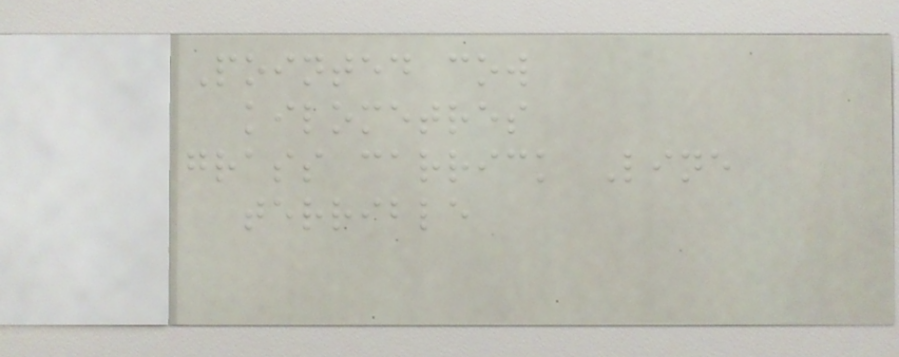Pointed cow
kilometres
grass carrick Line
terrible
